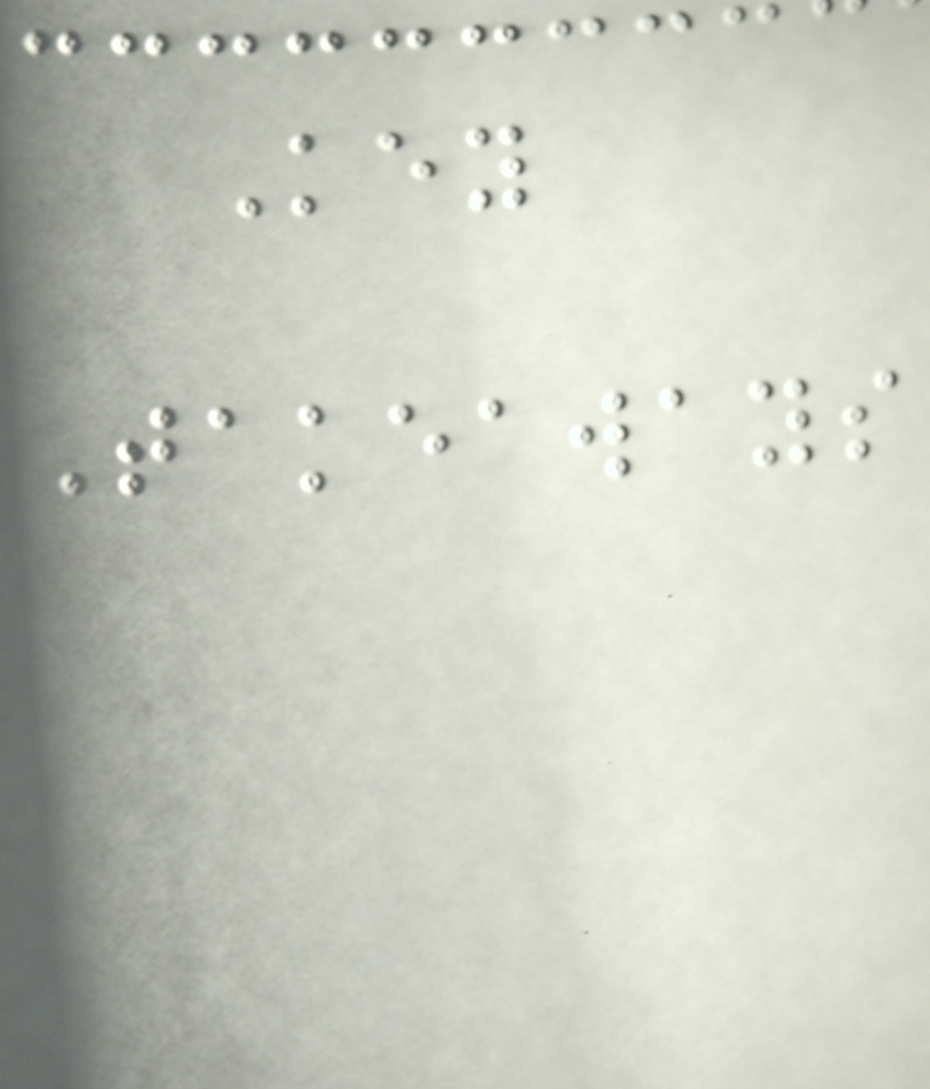Key
Takeaways
